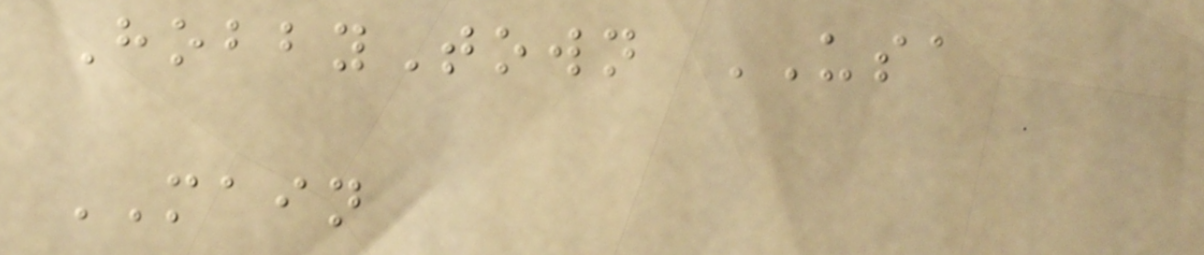HobbyTown USA
MAIN
